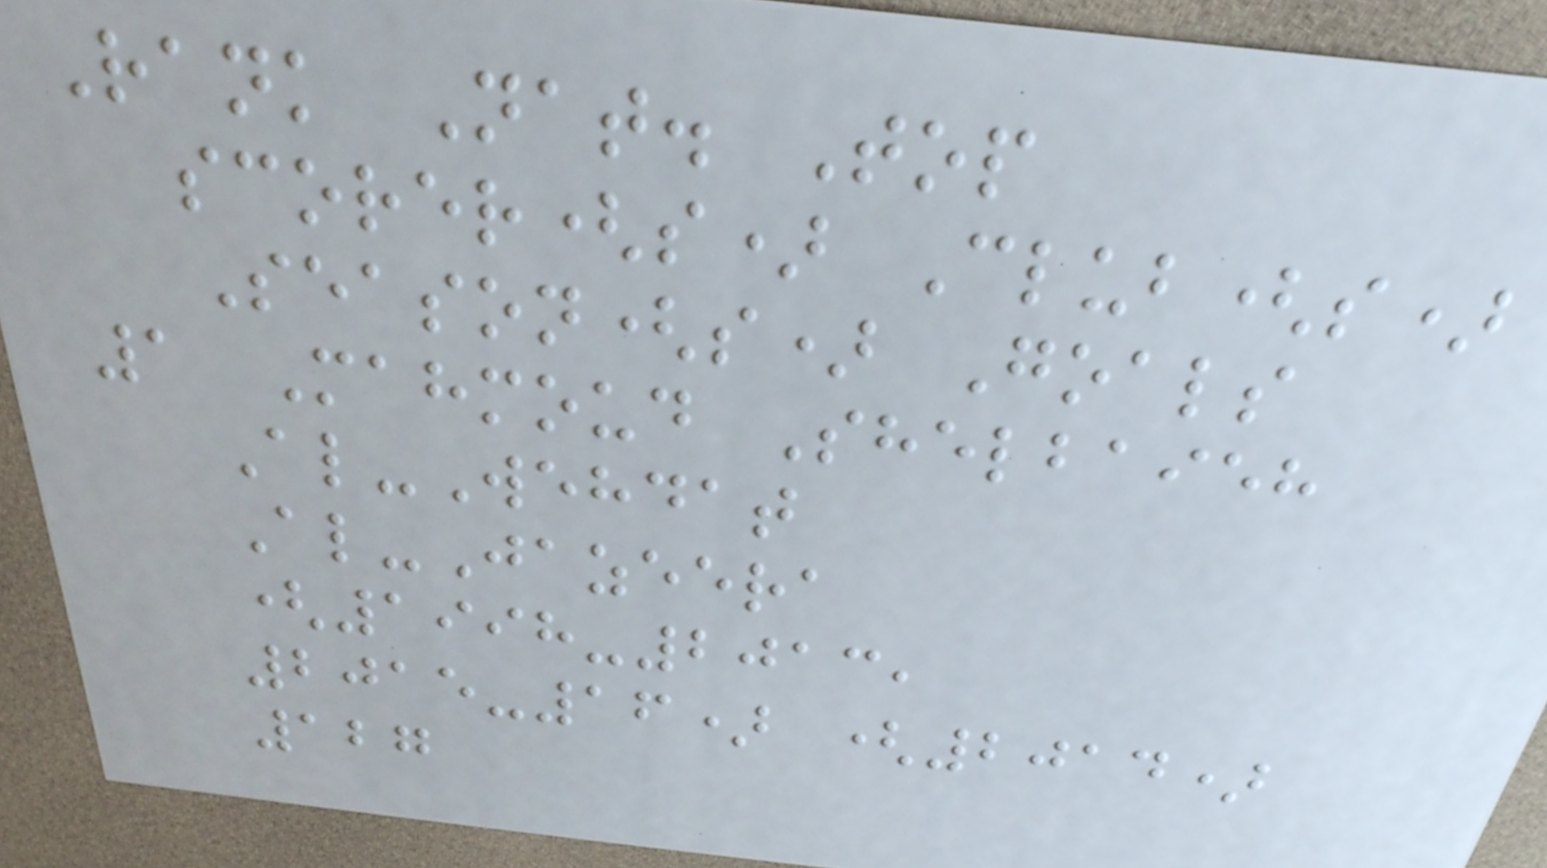Rank Nat. Top
scorer(s) Club(s)
Season(s) Goals
1 Mahmoud Shelbaieh
Al-Wehdat
Al-Jazeera
(1998-2013,
2015-16) (2014)
127
